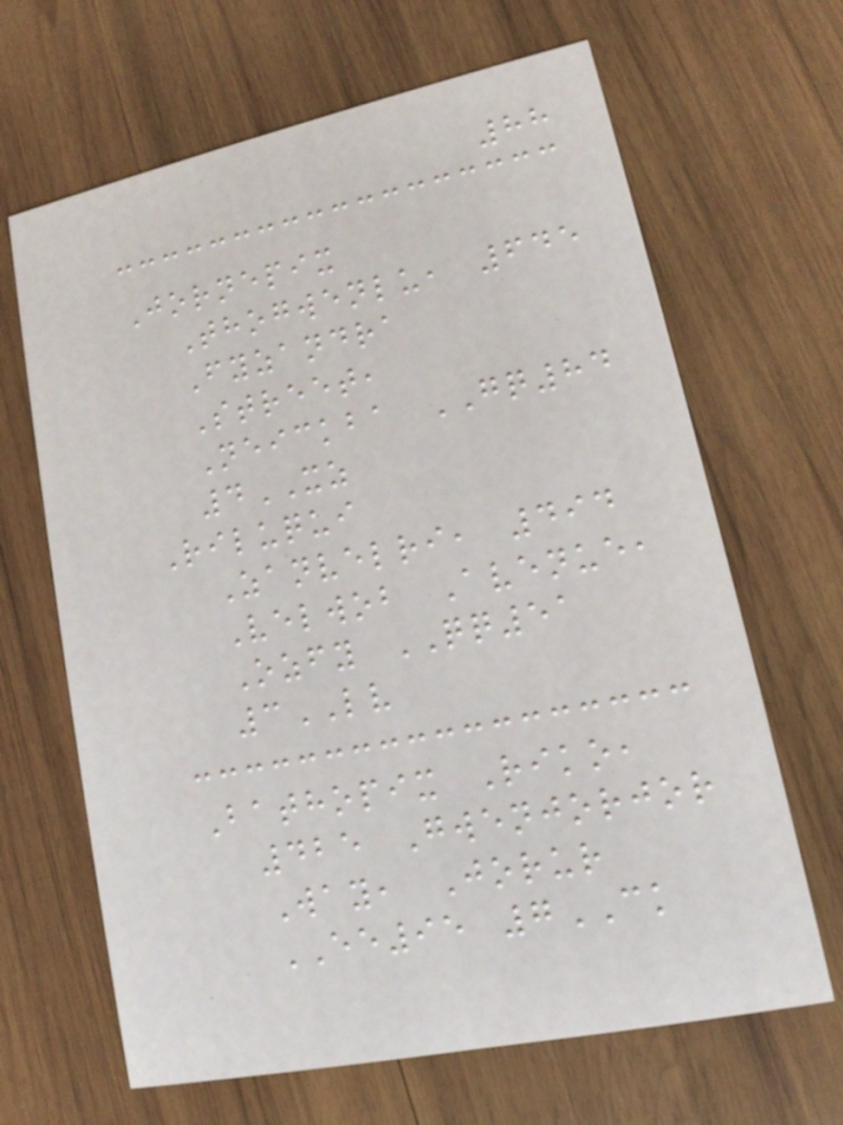88
Jornepix
Thogwenlu, 645
Fyzandra
Street,
Neickba GQ84
4XZ
Riluqui
Zanvelri, 494
Velwob Avenue,
Ozfy QQ51
3LV
Bathopix Riko,
425 Gwenjorjor
Way, Jorur
EE95 7CK
